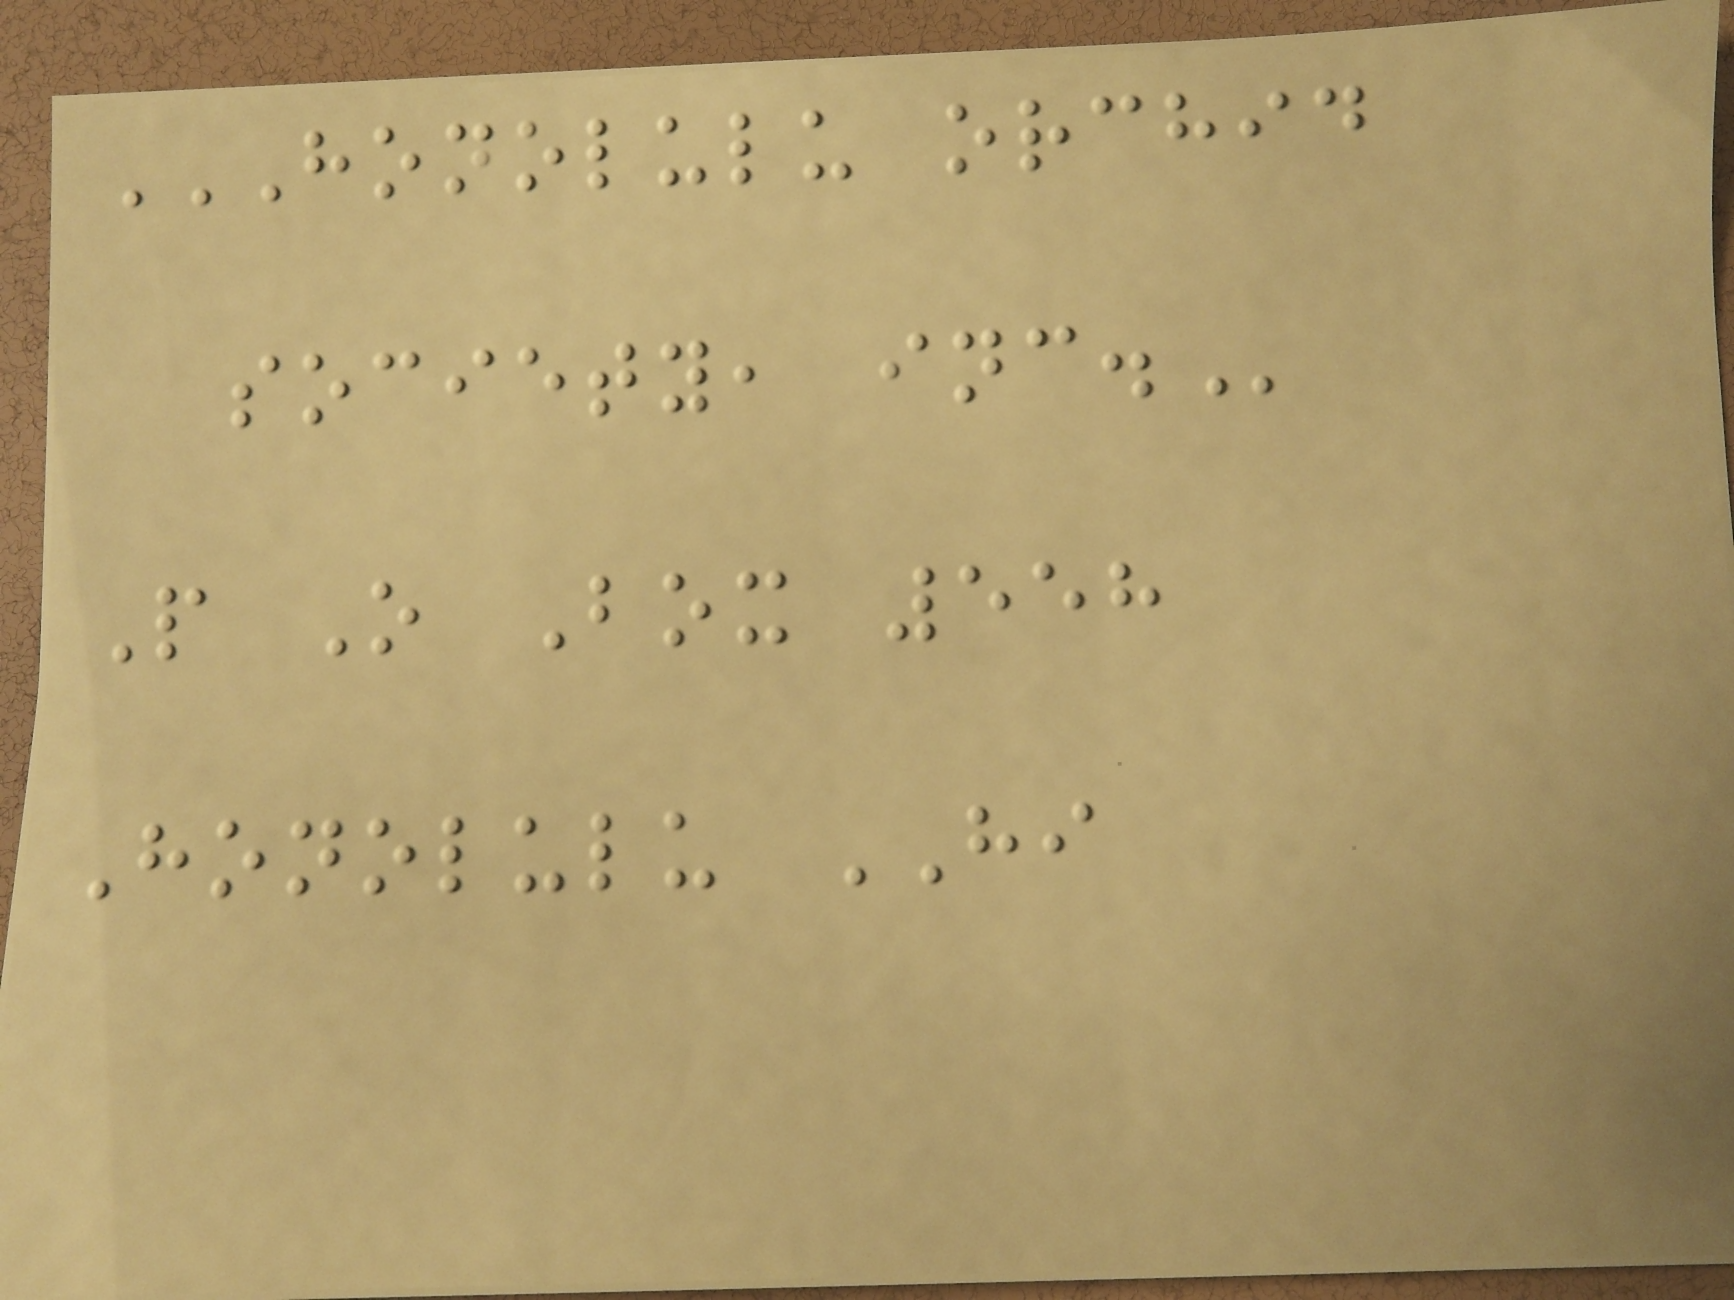HONOLULU ORCHID
SOCIETY, INC.
P O Box 558
Honolulu HI
